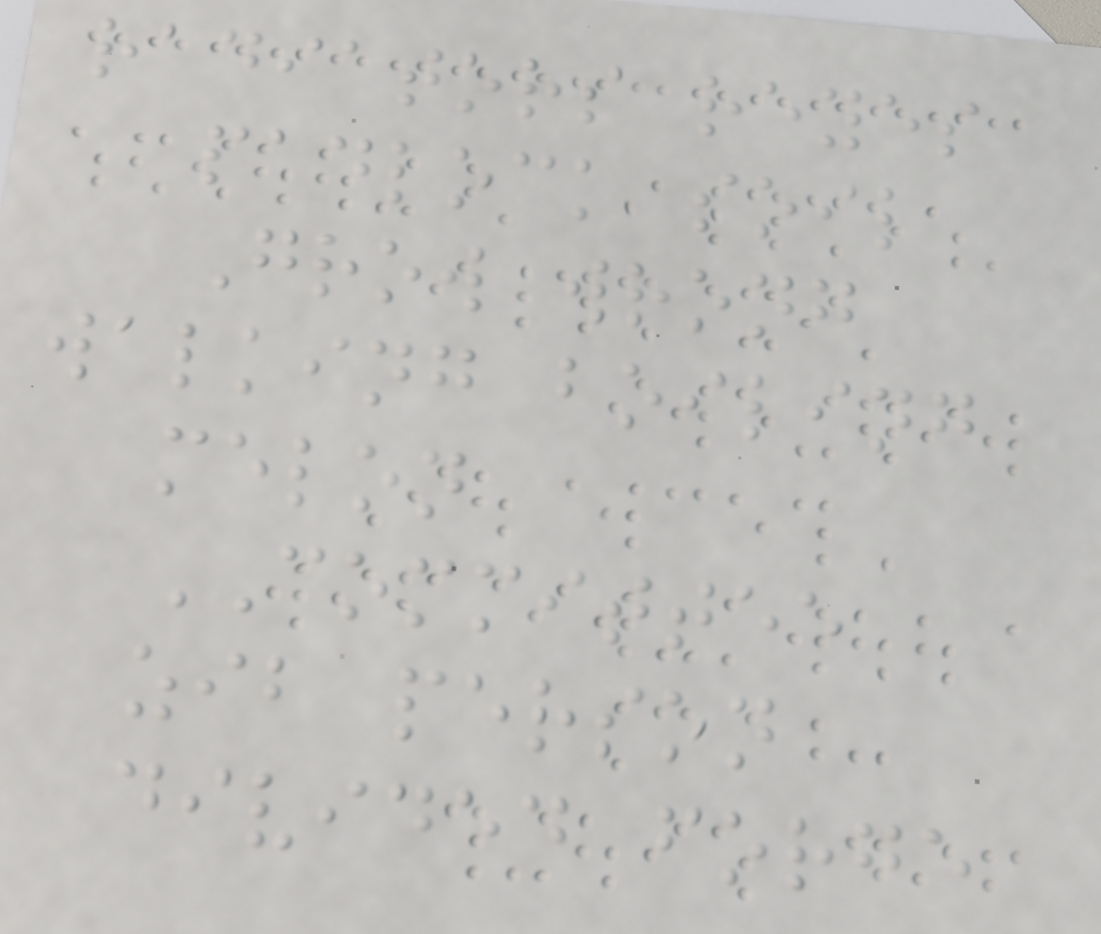radiators reyes
padlock soil
Grow wrong
walking boiling
melon
COMMITTEE
zib person
divided forge
